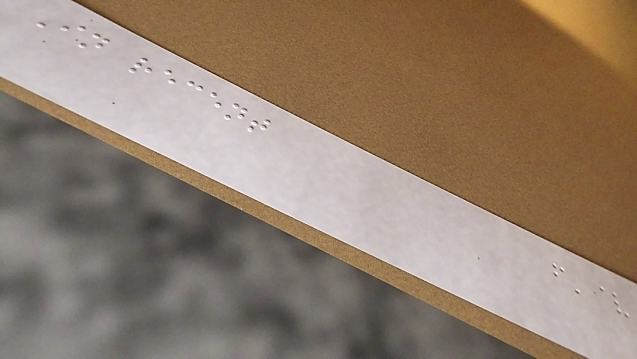In recent
